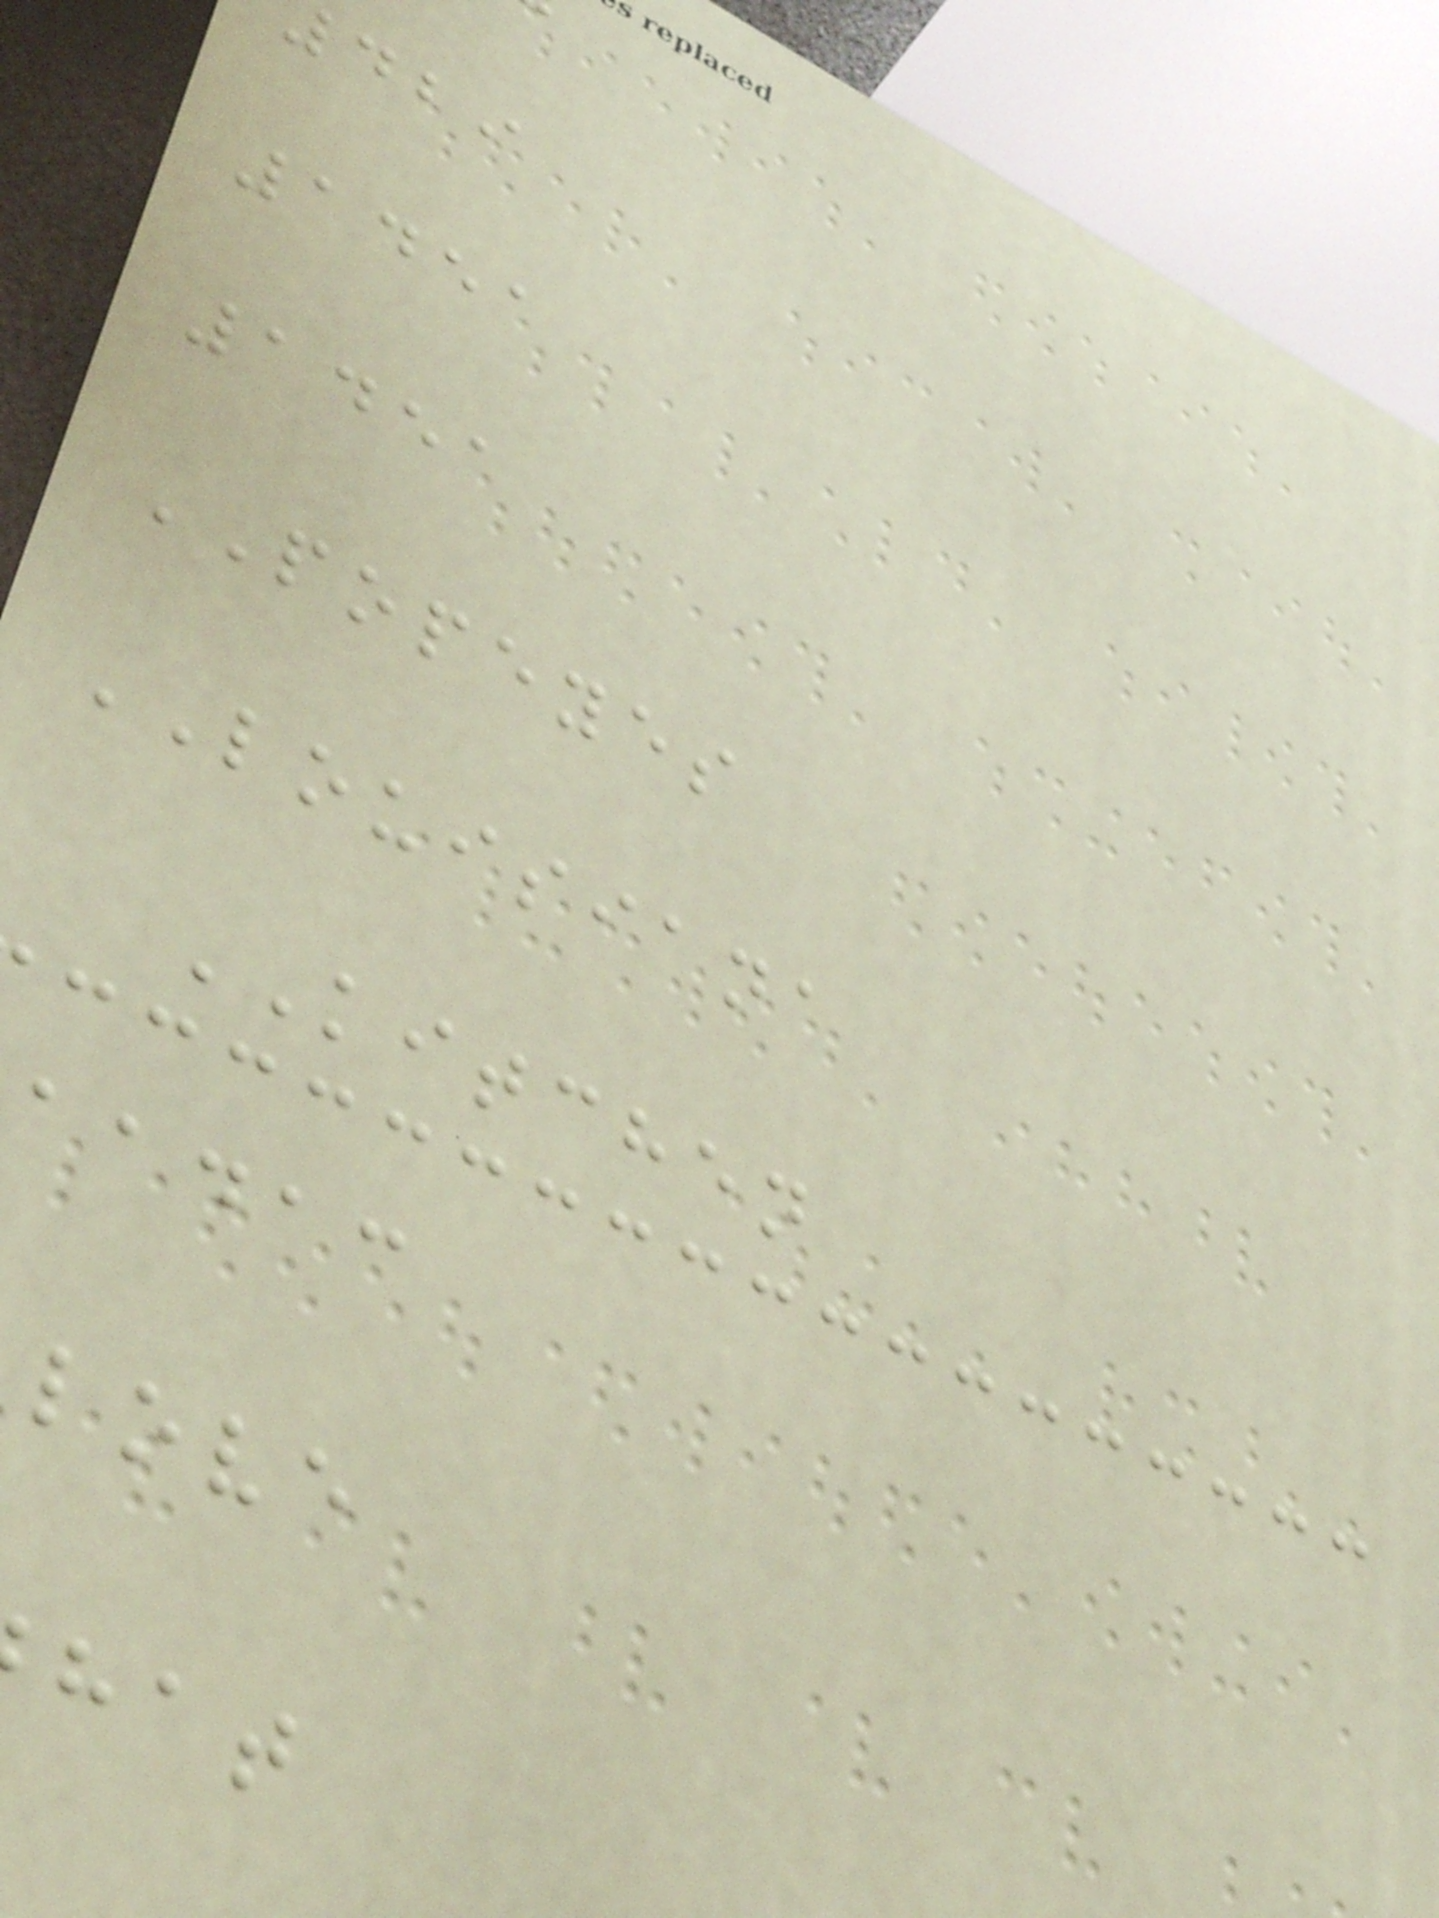1451
1451
POPEYES
LOUISIANA
KITCHEN
aadac
love
